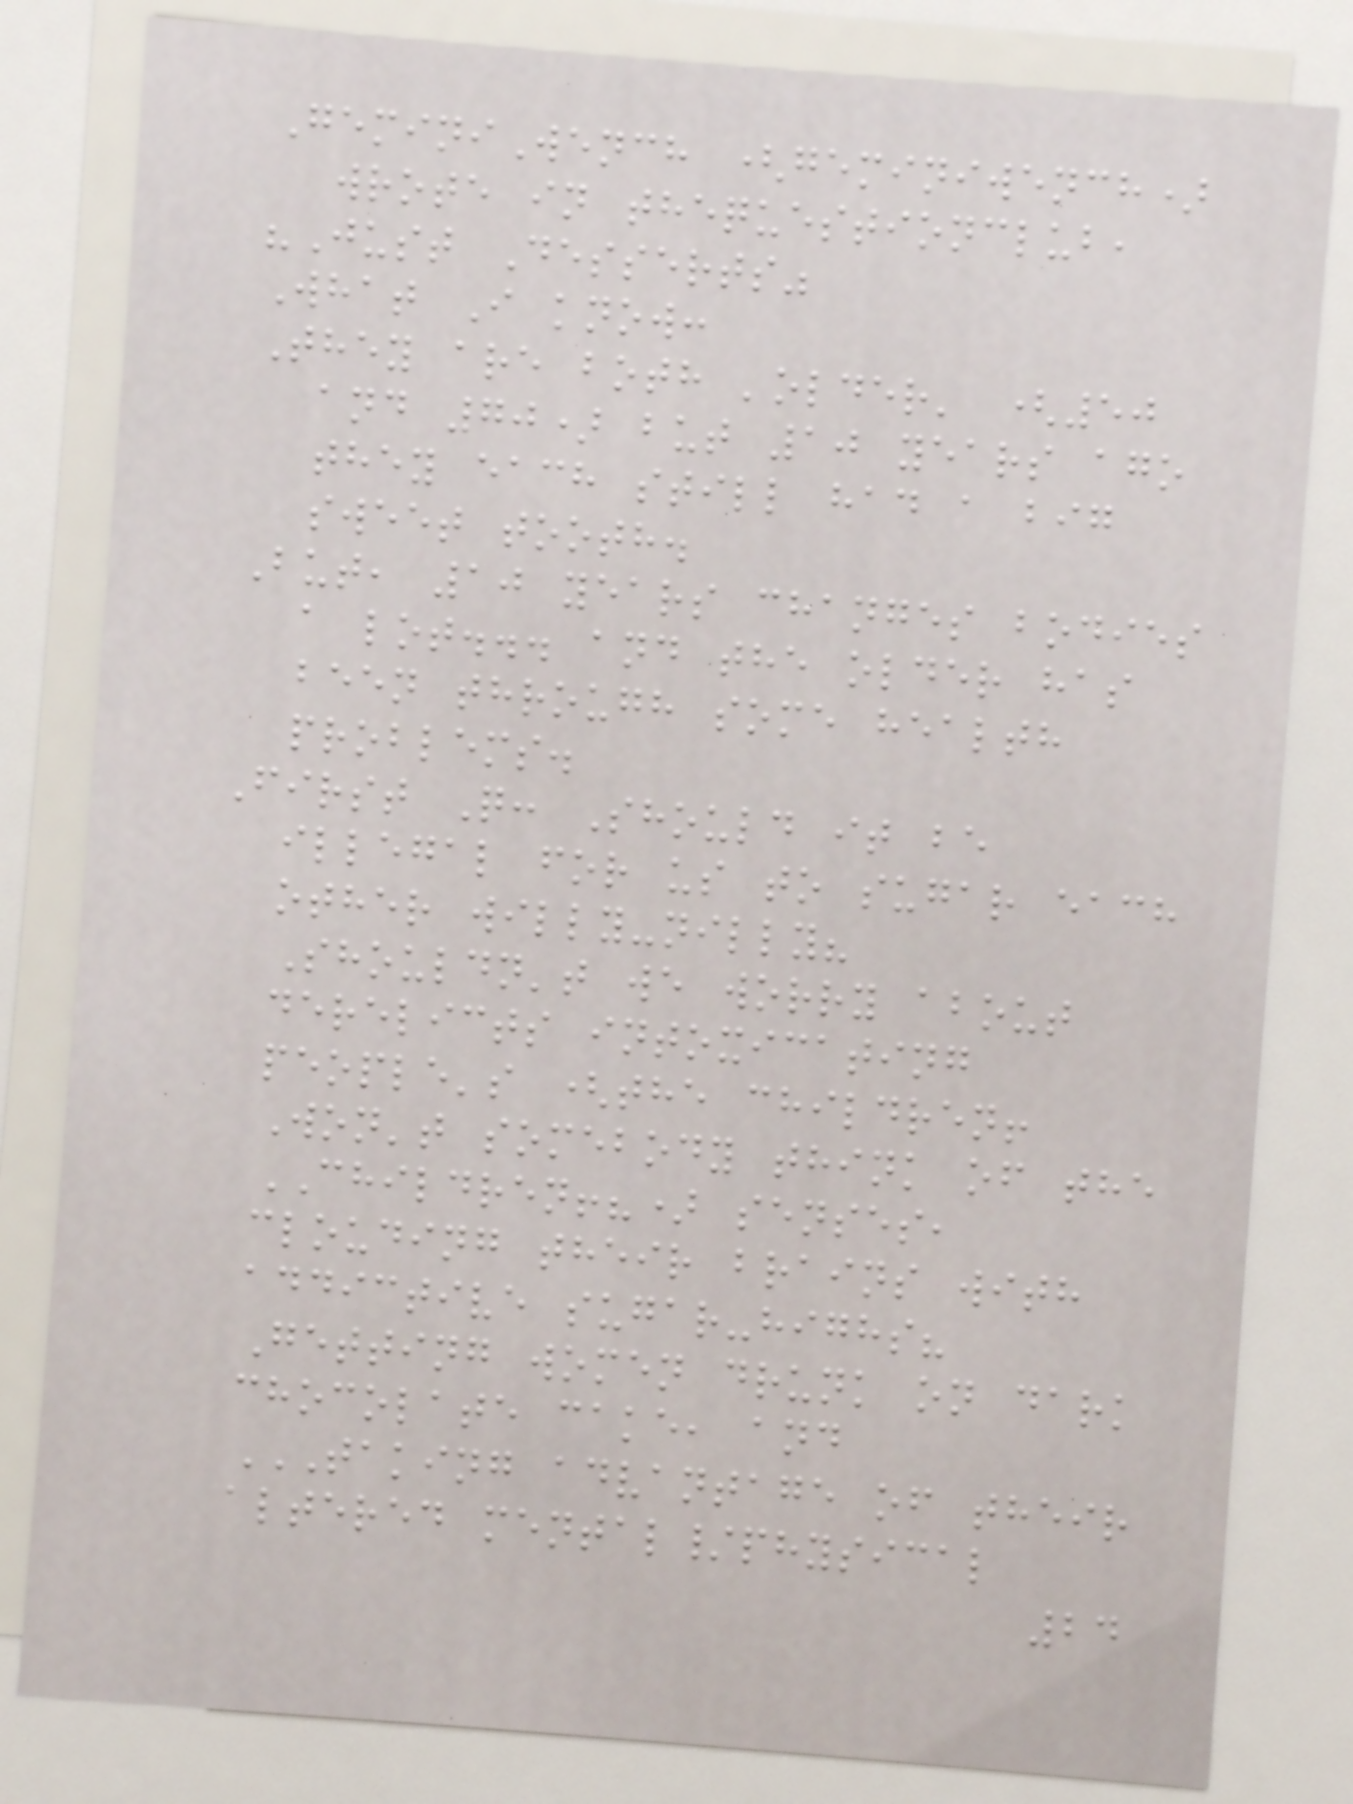GeminiWench (geminiwench)
wrote in thequestionclub,
"Just Desserts"
What I know:
They are both 'older' (50
and 70) but 10 years ago
they each still had a big
sweet tooth.
But, 10 years changes bodies
a lot... and the older has
been through some health
problems.
First Q: Should it be
illegal for us to sugar each
other willy-nilly?
Shouldn't we worry about
derelicts intoxicating
people's (the children!
Won't somebody think of the
CHILDREN!?) senses,
clouding their brains with
addictive sugar-highs?
Getting women drunk on dark
chocolate cake, and
TAKING ADVANTAGE OF THEIR
ALTERED MENTAL/PHYSICAL
24
